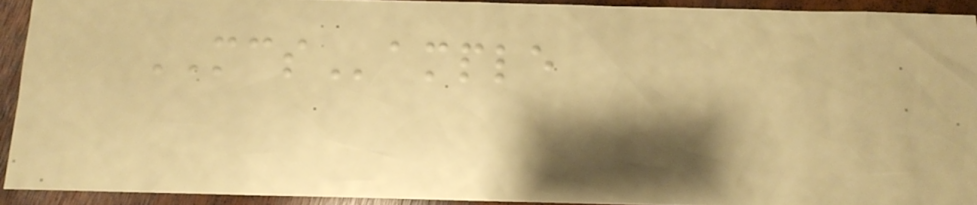MCSample
